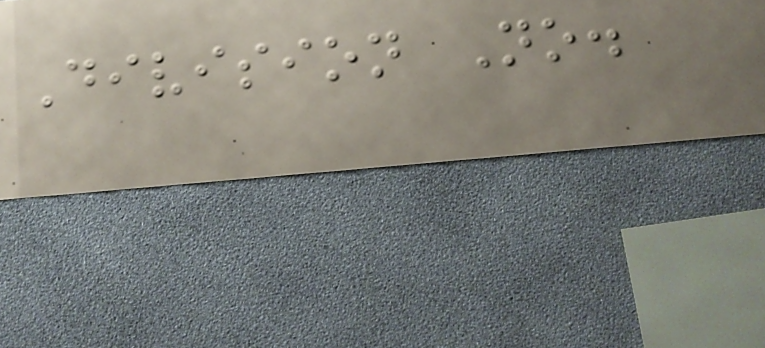Division No.
